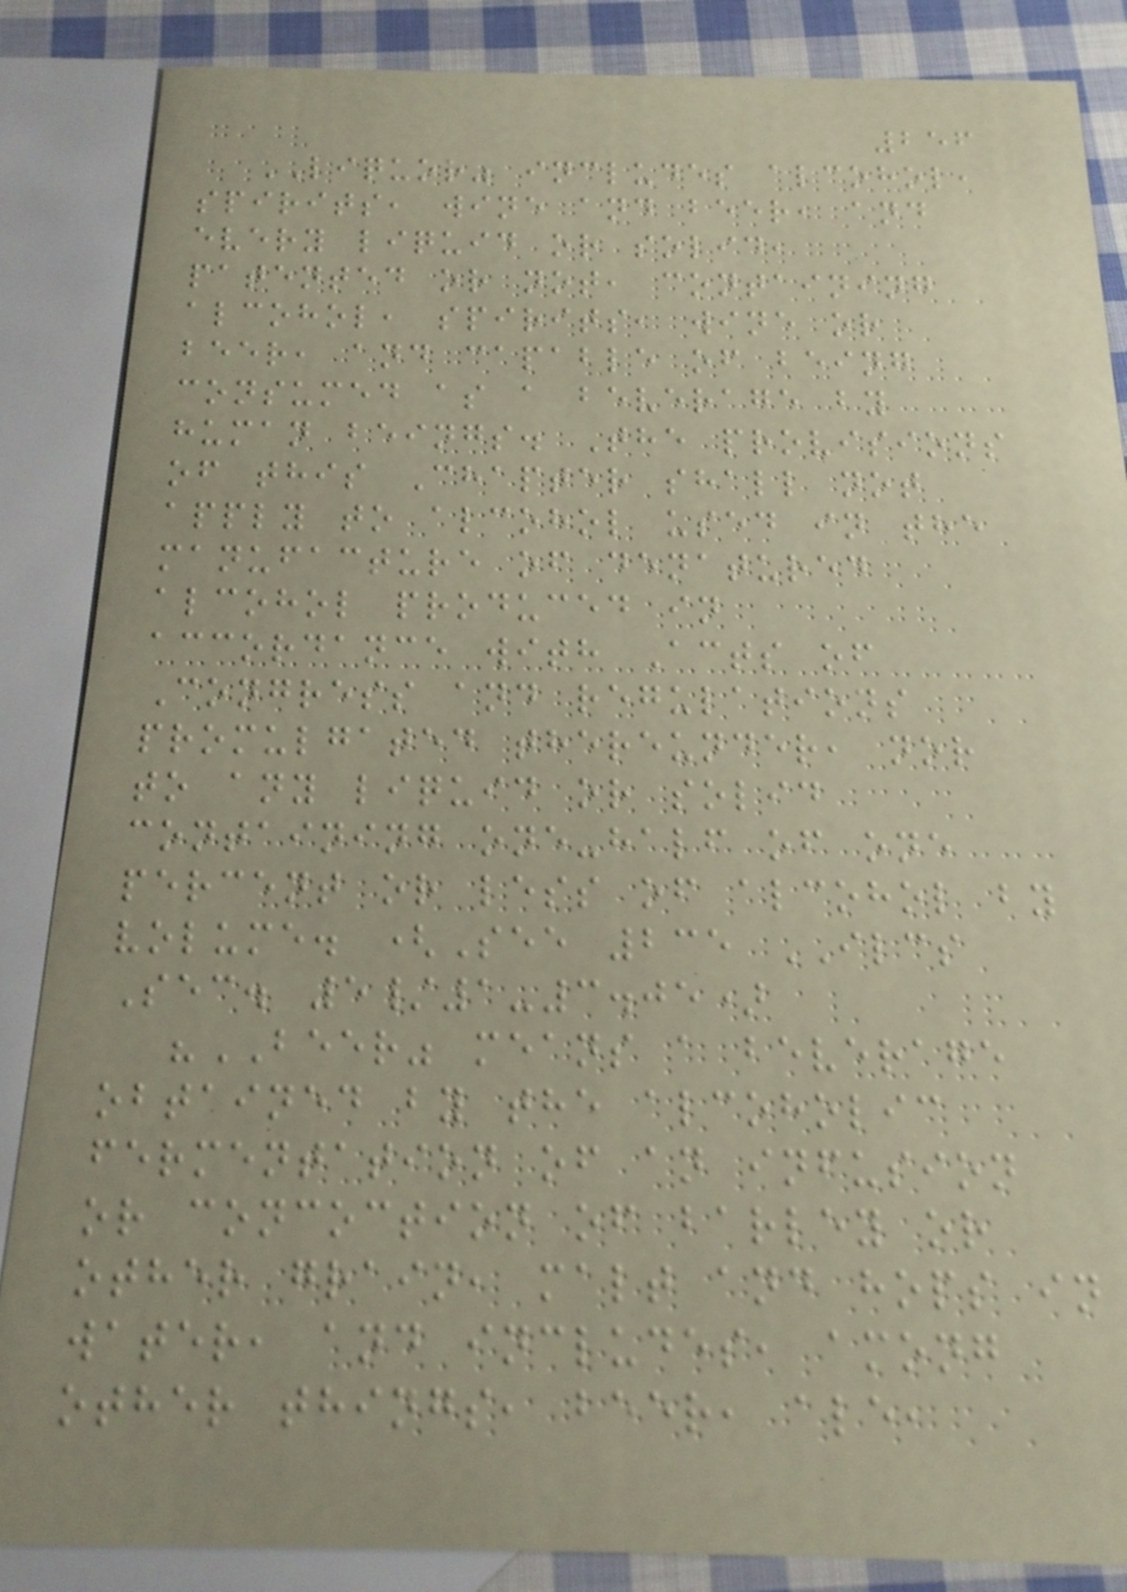256
LIQUOR" includes alcohol,
spirits, wine and beer, and
every liquid or solid,
patented or not, containing
alcohol, spirits, wine or
beer, and capable of being
consumed as a beverage by
human beings. The provisions
of this Chapter shall not
apply to alcohol used in the
manufacture of denatured
alcohol produced in
accordance with Acts of
Congress and regulations
promulgated thereunder, nor
to any liquid or solid
containing one-half of one
percent or less of alcohol by
volume. (See 235 ILCS
Sec. 5/1-3.05)
"BEER" means a beverage
obtained by the alcoholic
fermentation of an infusion
or concoction of barley or
other grain, malt and hops in
water, and includes, among
other things, beer, ale,
